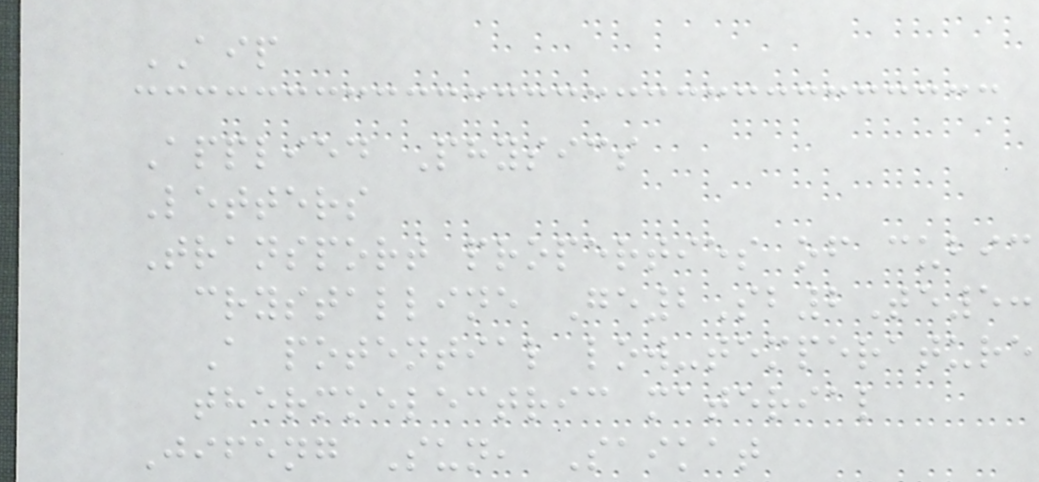AIP
Applied Physics
Letters
Transport properties of cubic
crystalline Ge2Sb2Te5:
A potential low-temperature
thermoelectric material
Jifeng Sun, Saikat
